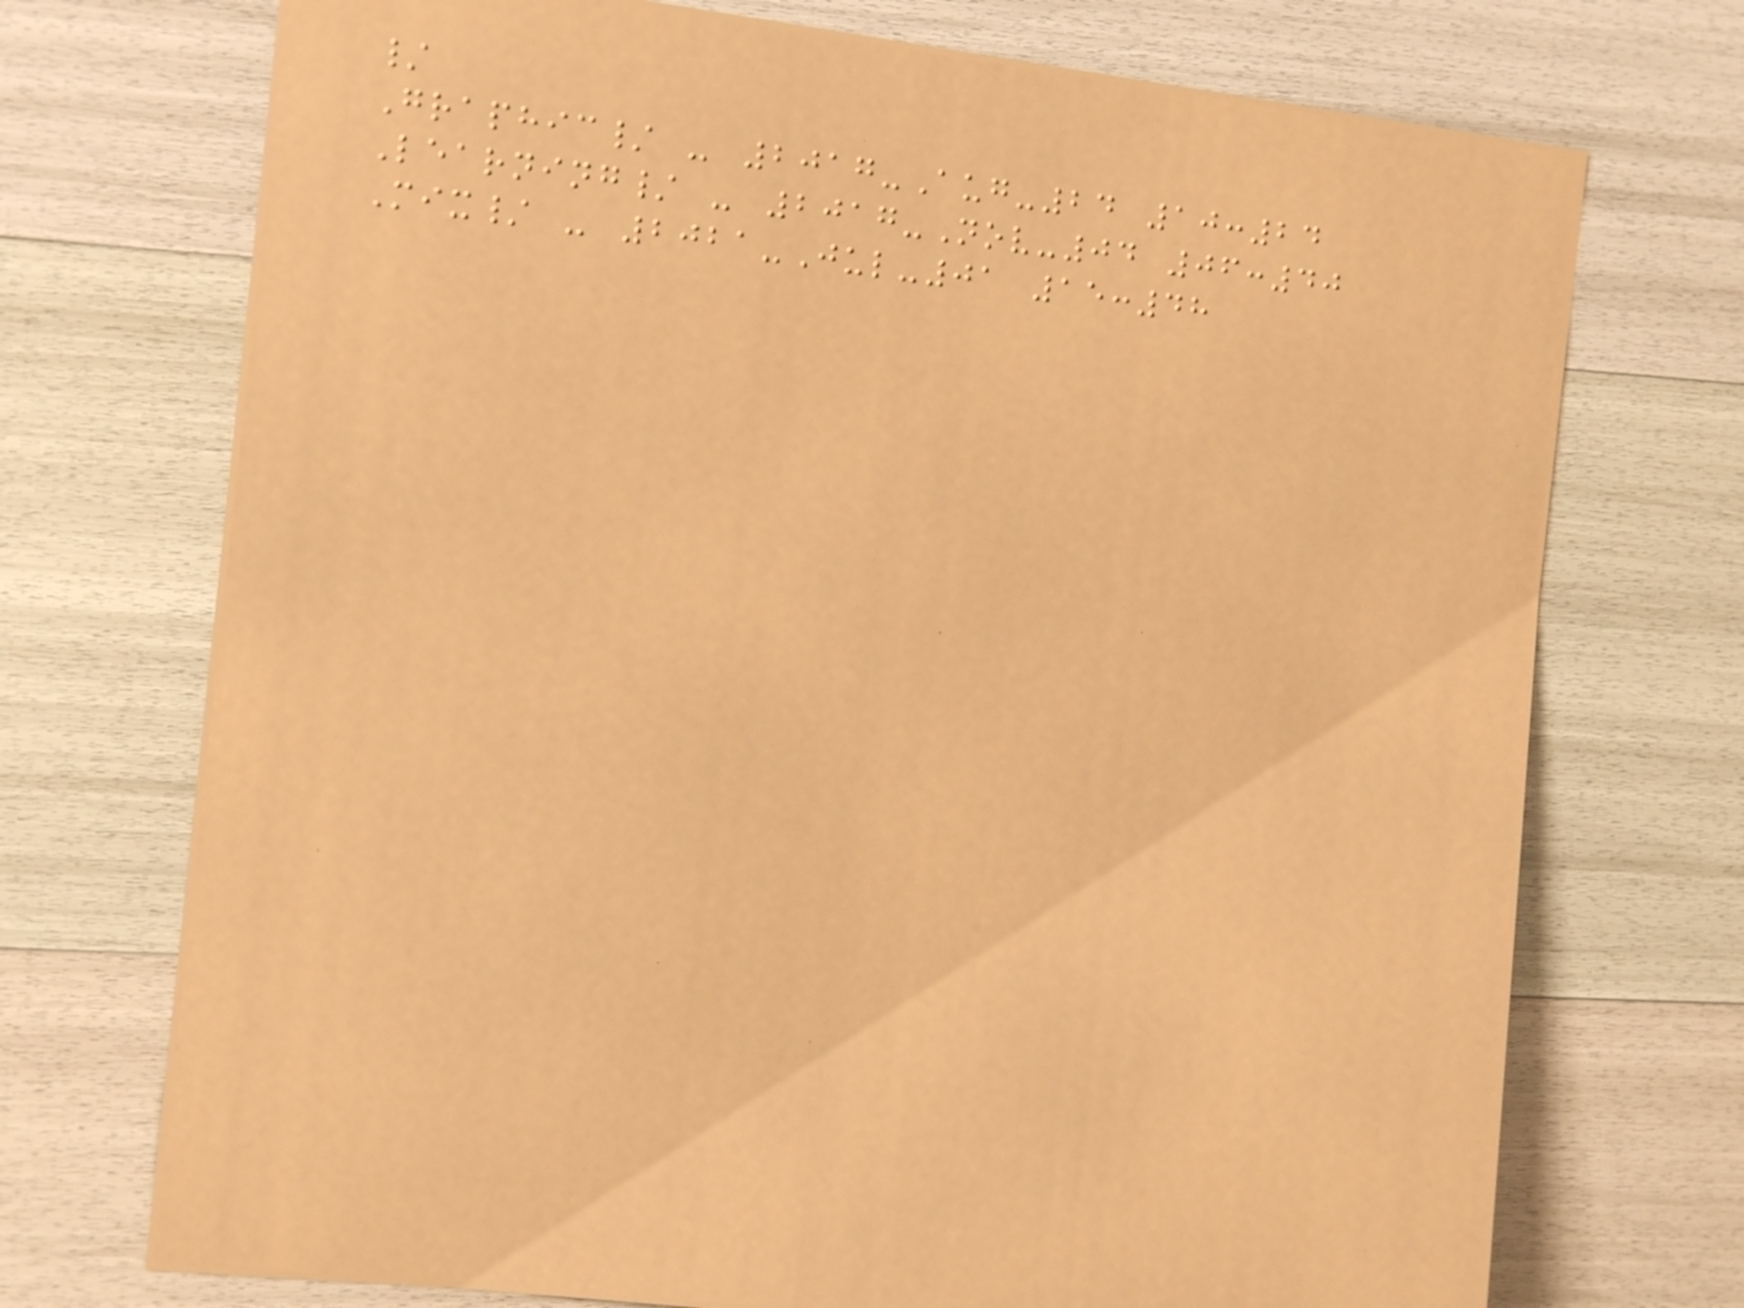/
Graphic/ - 2017-Aug-24 10:24
Learning/ - 2017-Nov-04 06:40
Mix/ - 2021-Jul-01 15:48
